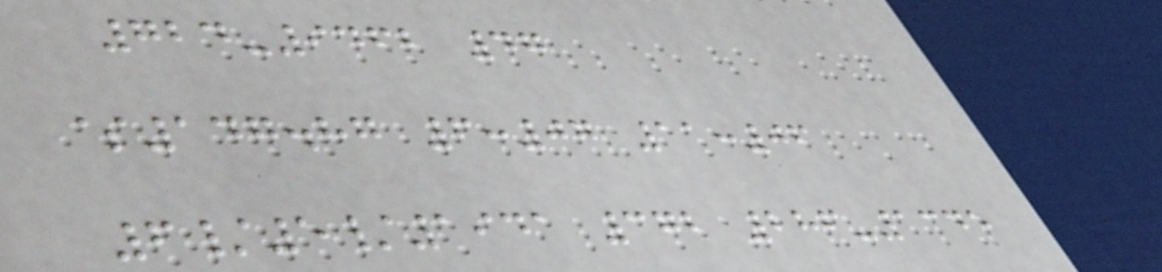724-9462 47
$147.87 6:07 11:06
6/5/1941 372 286-1345
